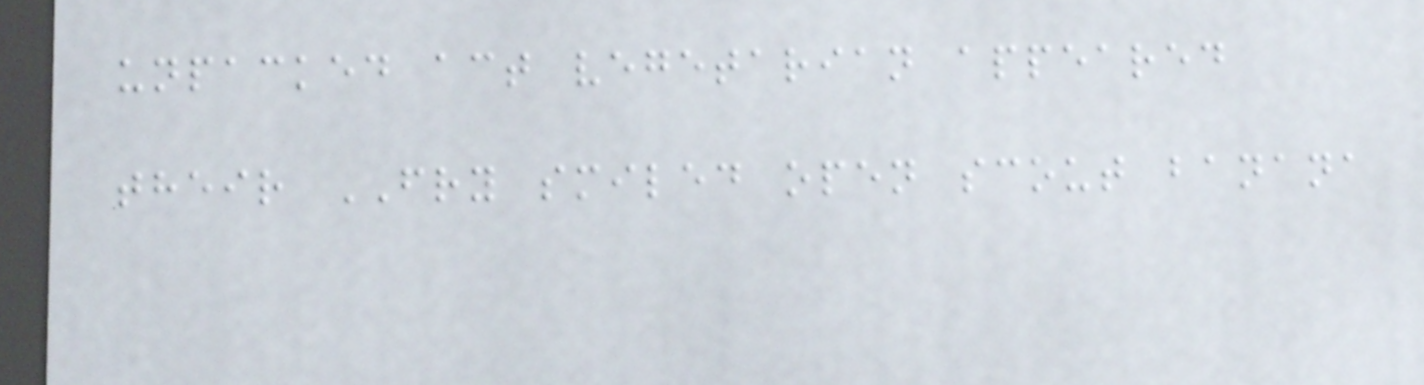unpacked act vegetarian appeared
their FRY smiled open scout banana
